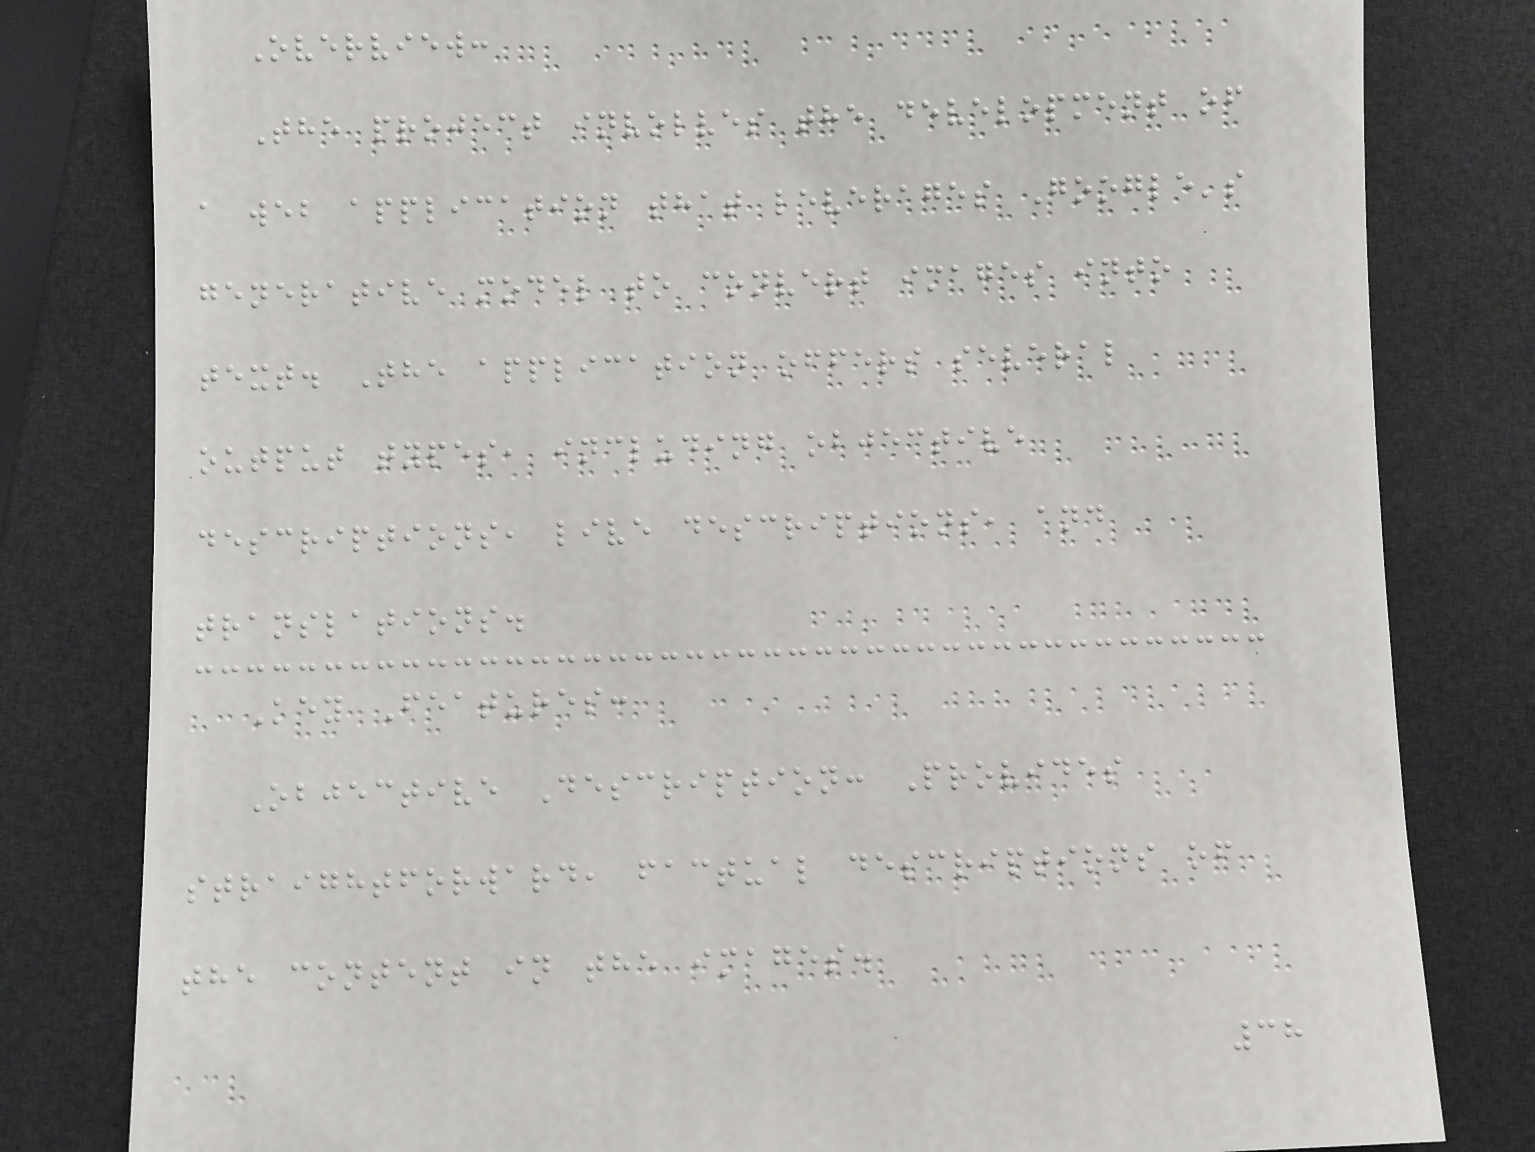Overview:
The project involves the development of
a web application that leverages Google's
generative model to convert images into
text. The application offers several
output types, including objective
descriptions, live descriptions, and
translations.
Key Features:
Objective Description: Provides
straightforward, factual descriptions of
the content in the images.
38
